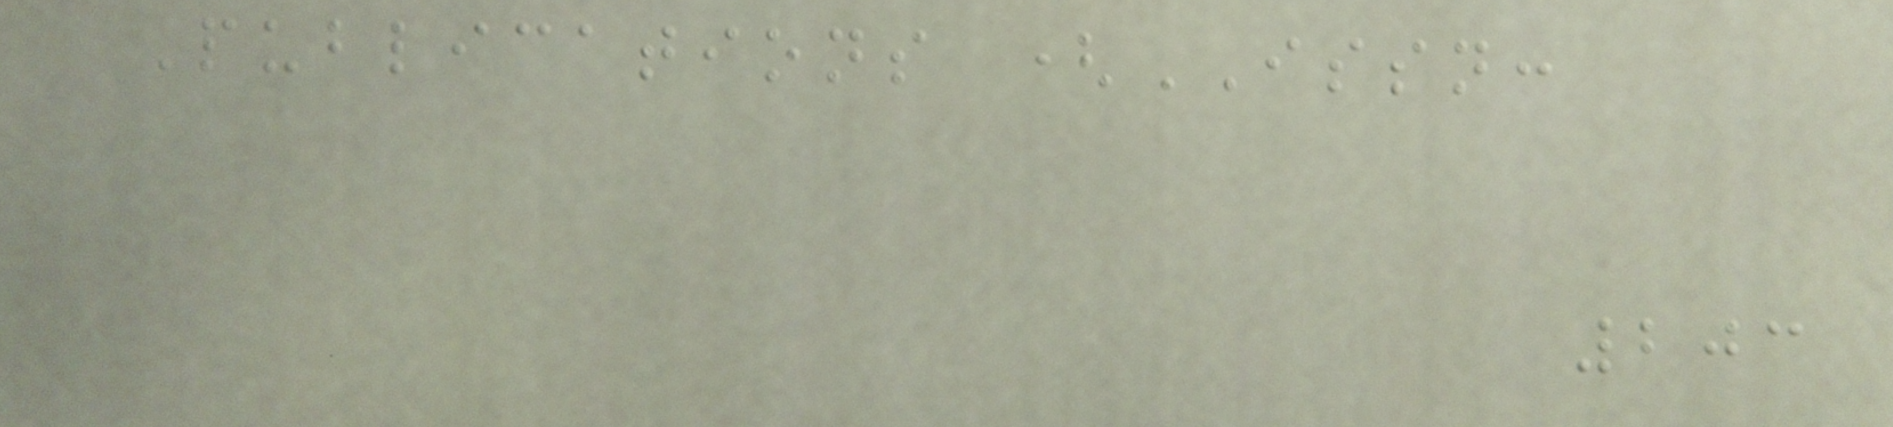Publications (ISSN:
203
